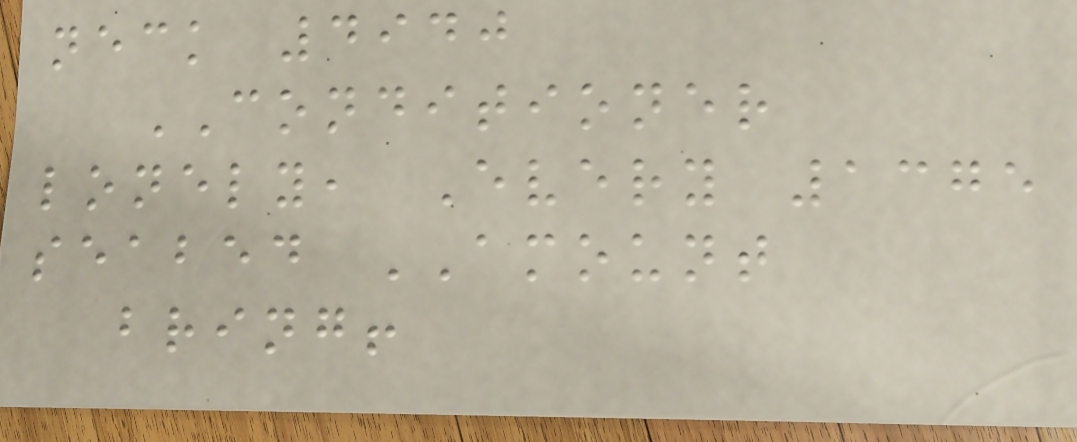neck 4940
CONDITIONER
lonely, Every 1375
seabed AMOUNT
bring!
